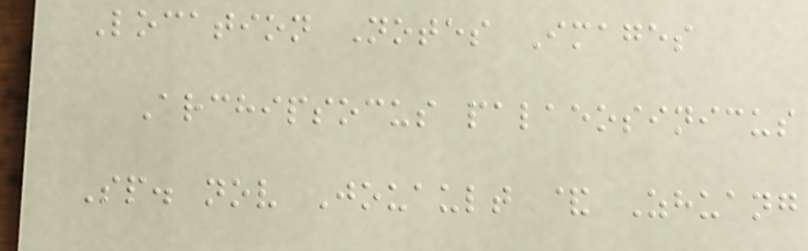Location Notes Images
Archipsocus palaeosinicus
Sp. nov Jouault & Zhuang
